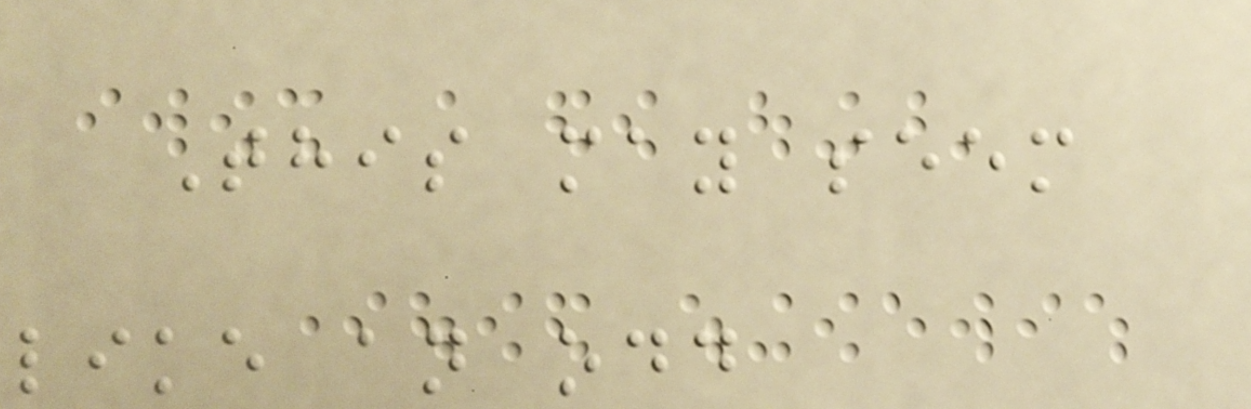This may seem
like an odd
